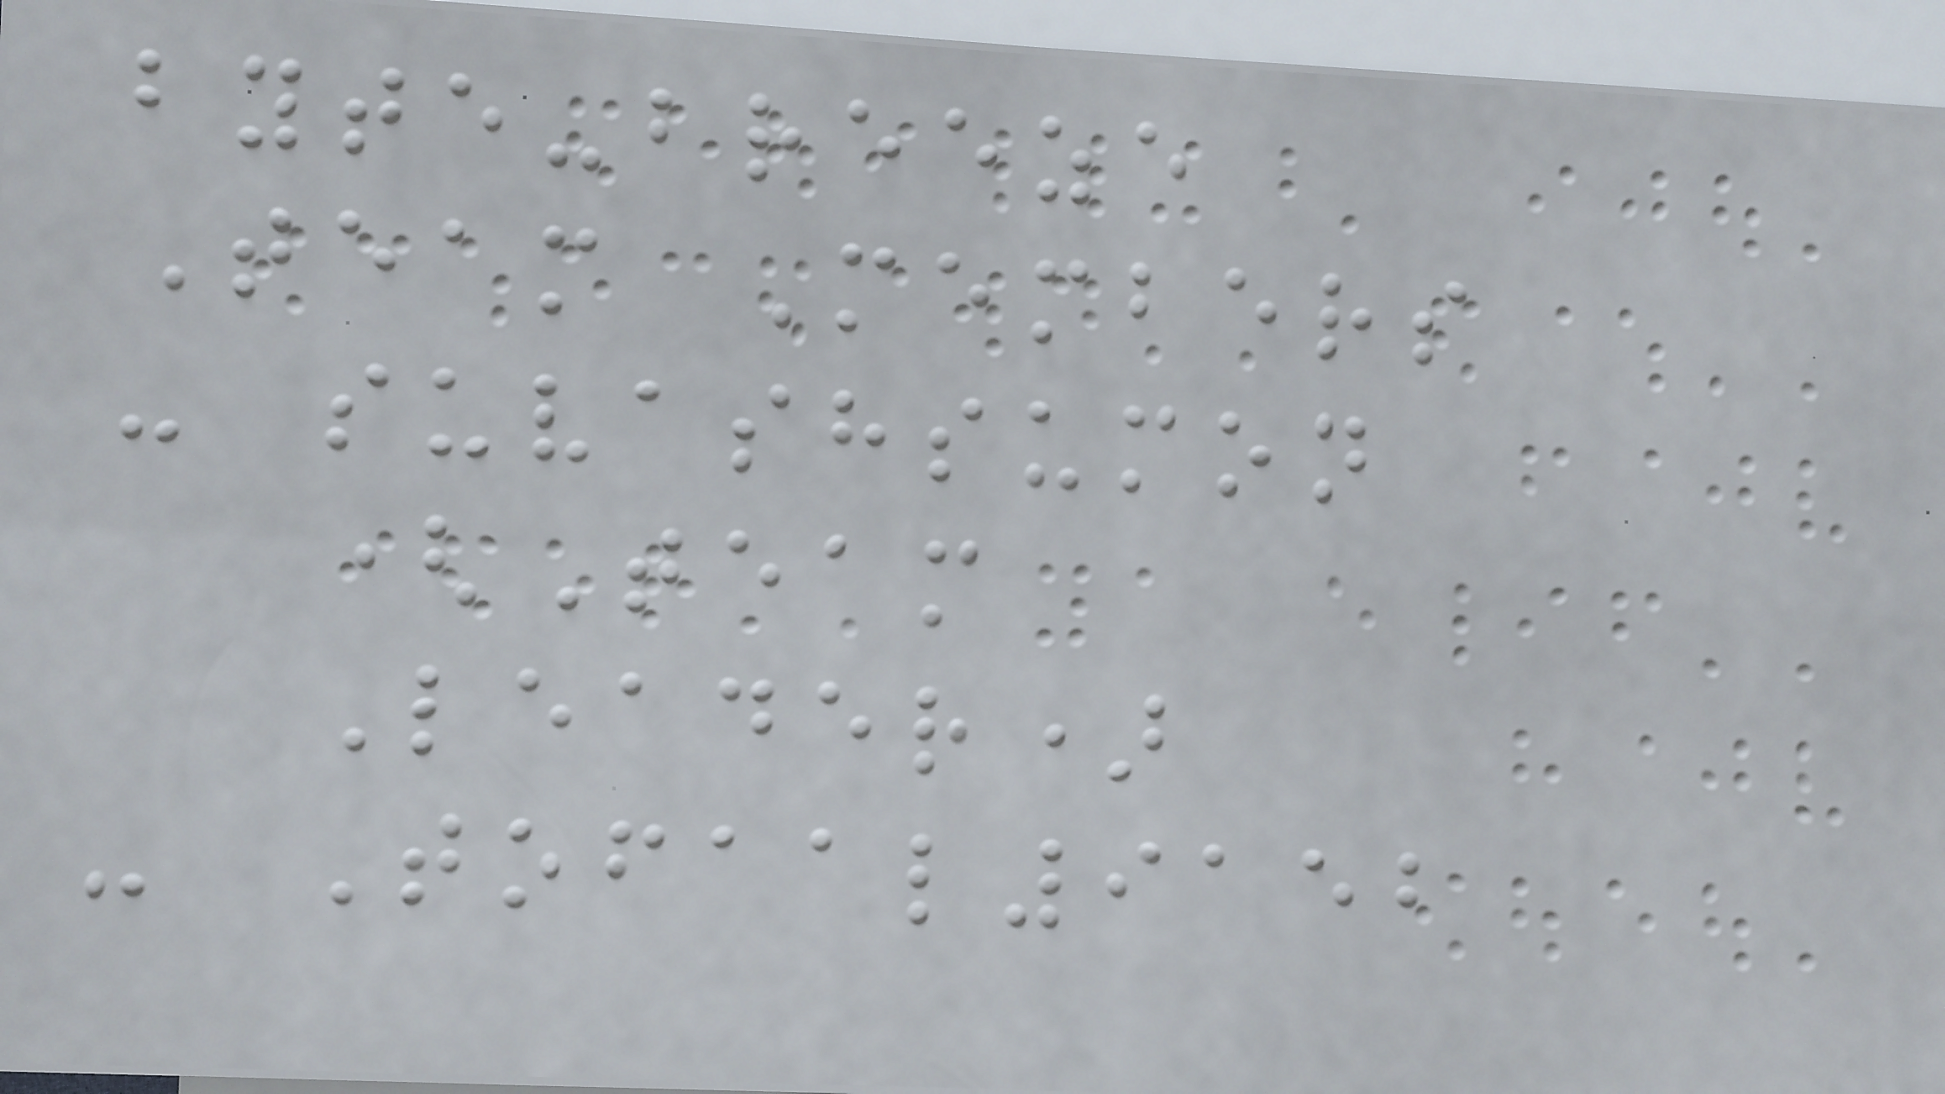byte-breeze
Team Members
- suvashsumon
(Team
Leader)
- Tofaal9152
